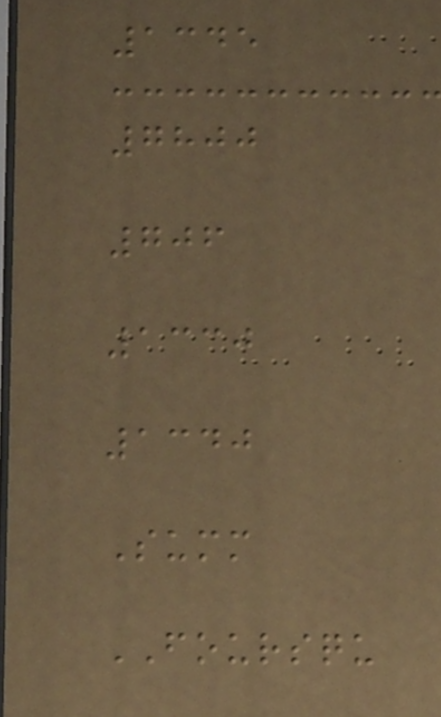1345
7800
706
1330
1340
Summ
FOURSQU
